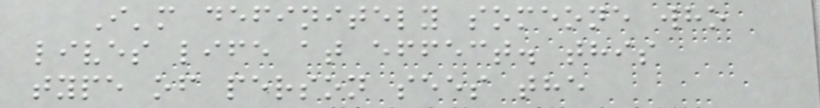I'm definitely someone who
lives life at effect. this
type of person sees the
